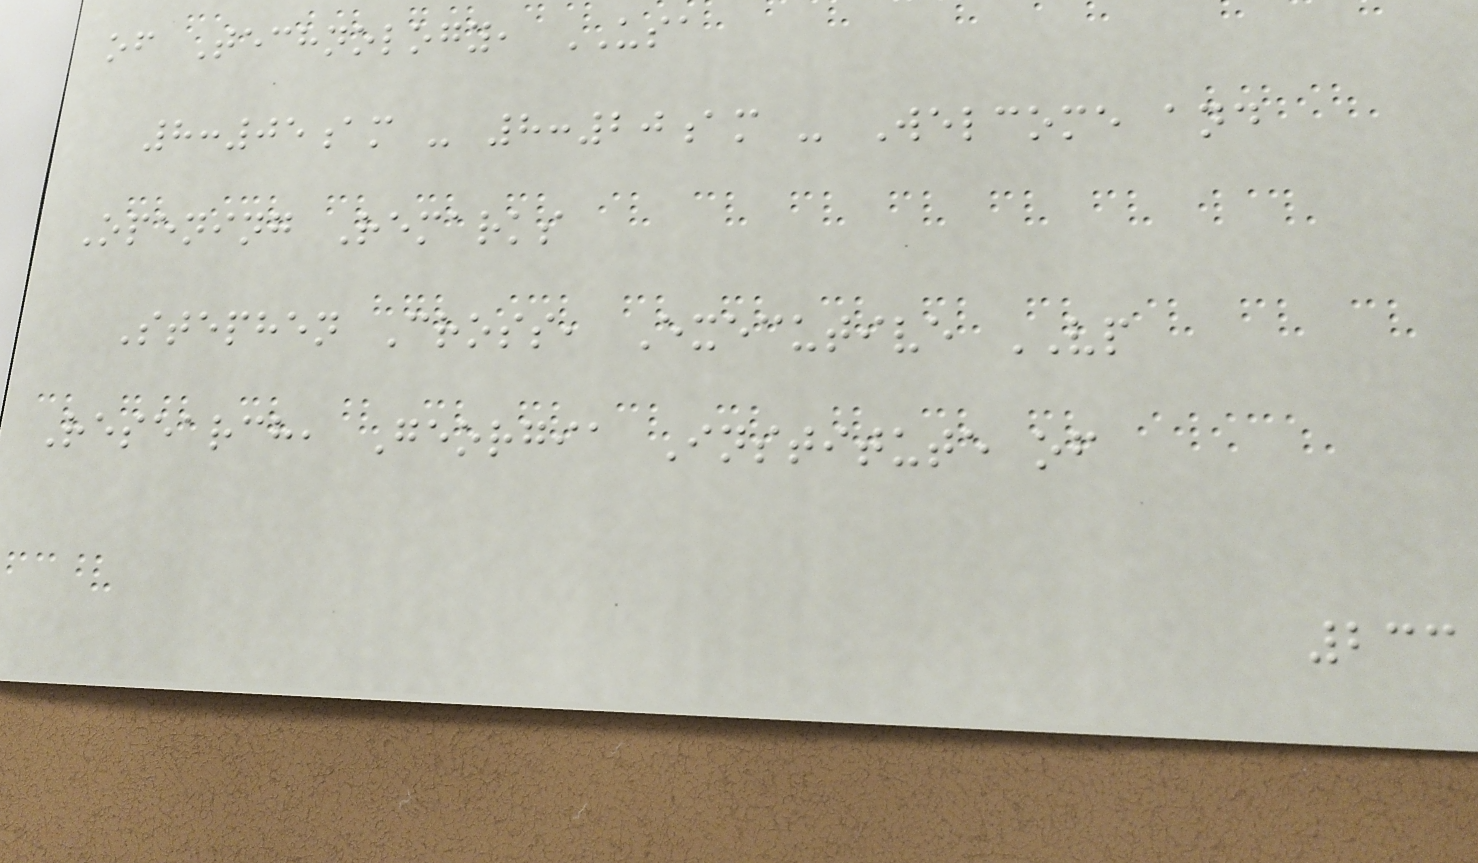of Technology, USA
8:05am - 8:20am - Welcome and
Opening Remarks
Stephen Cross, Executive VP
Research, Georgia Institute of
233
